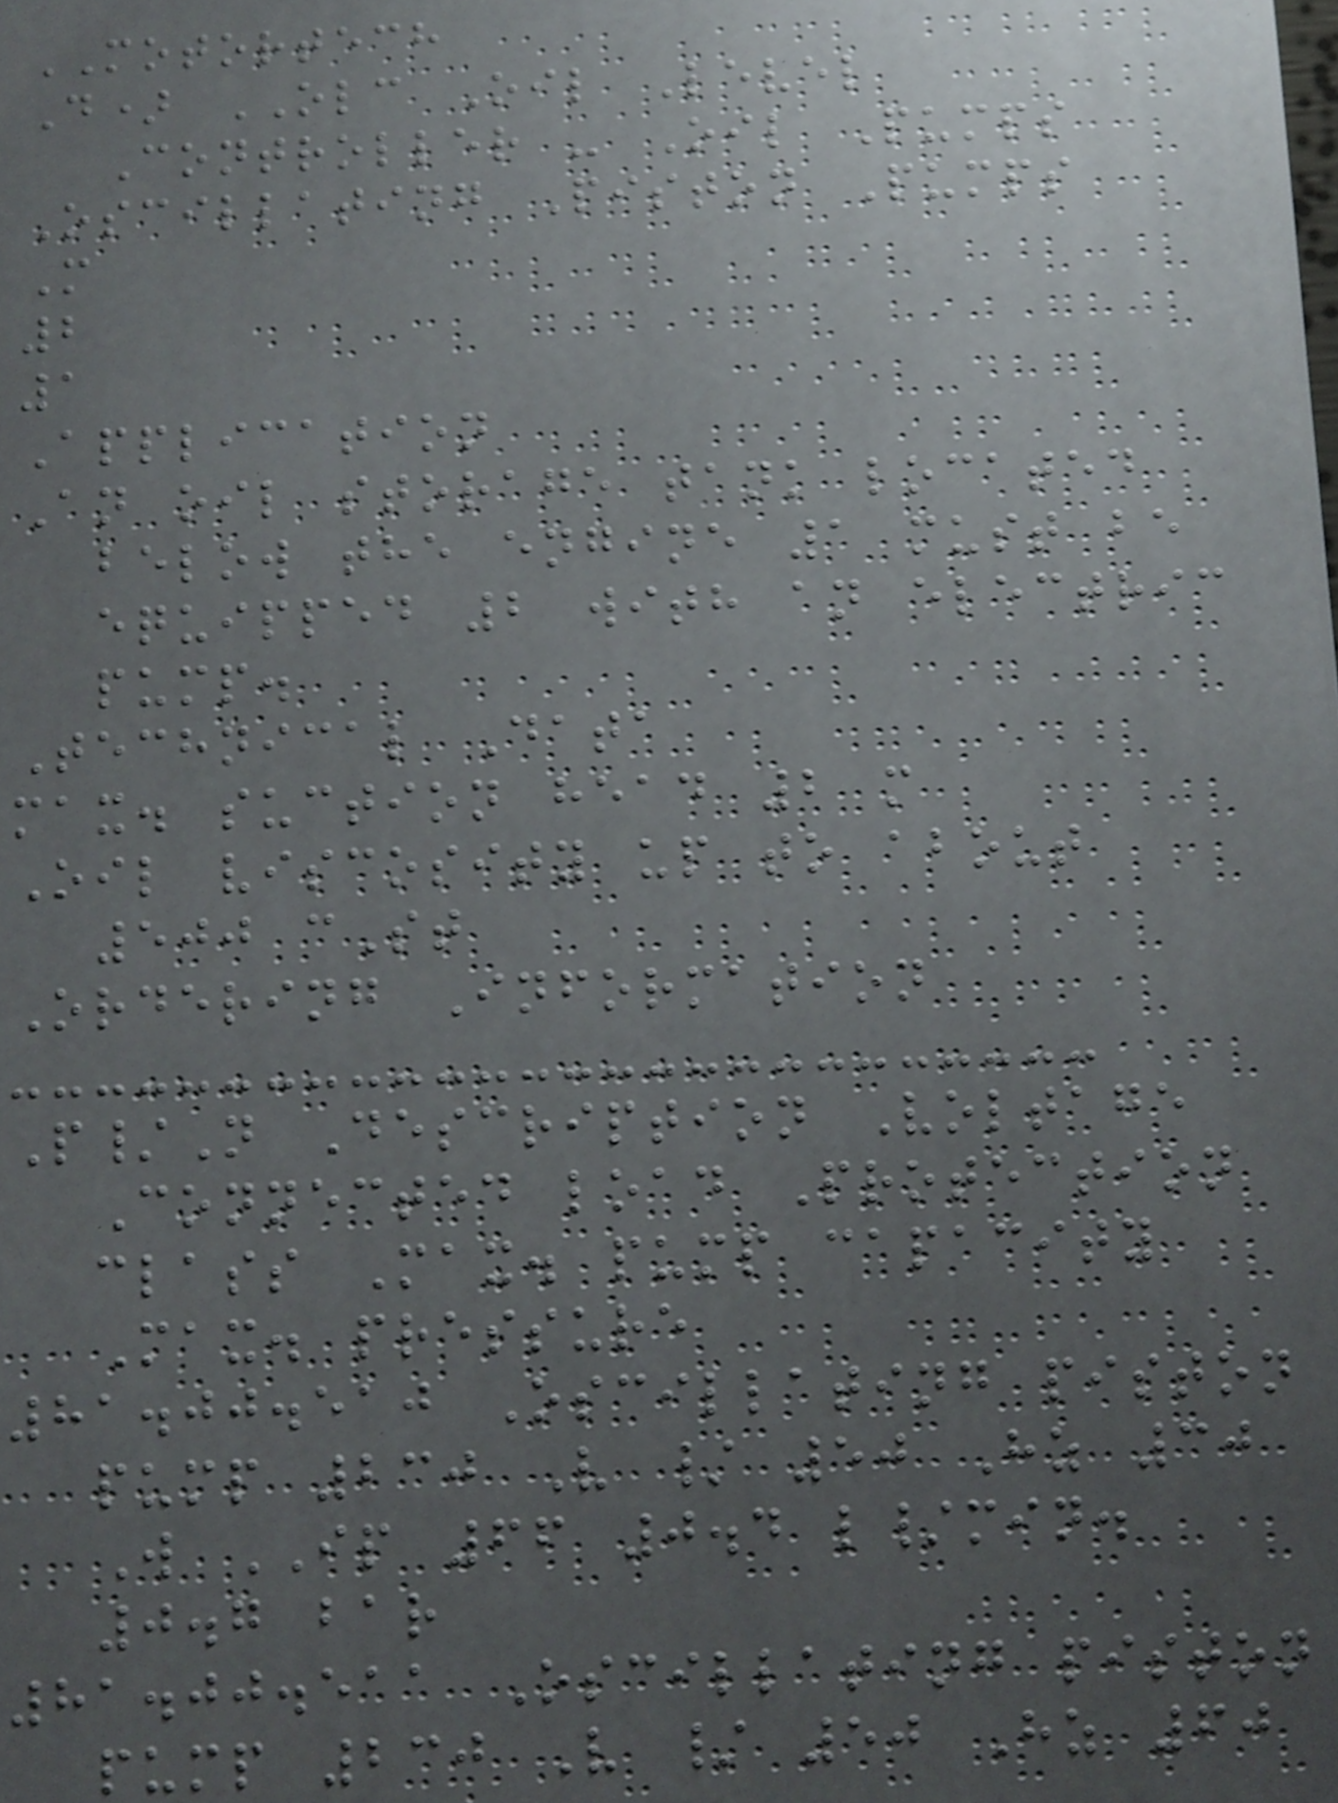MOTORTECH
D) OLC Oil Level
Controller - Oil Pumps
Oscillating Piston Pumps
M
2
1
Application
An oil storage tank located
below the engine 1 must be
equipped 2 with an electric
pump.
Technical Data
max. suction head 2 m
Oil viscosity up to about
500 cSt
Ordering Information
P/N Description Voltage
Connected load Protection
class Max. pump capacity
Max. pressure
81.00.510 Oscillating piston
pump 230 V / 50 Hz 30
W IP 66 0.4 l/min.
0.7 bar
81.00.511 Oscillating piston
pump 230 V / 50 Hz 60
